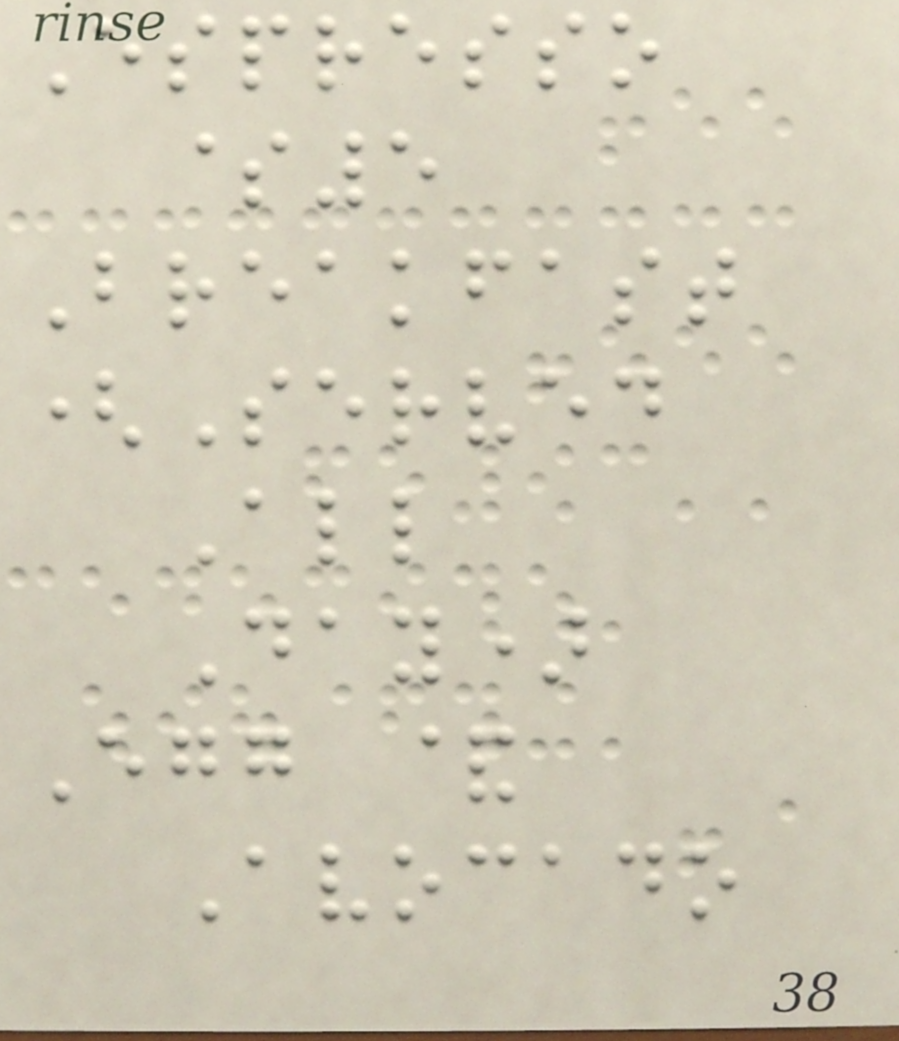Espresso
$5
Breakfast
(Served
All
Day)
Egg &
Avocado
